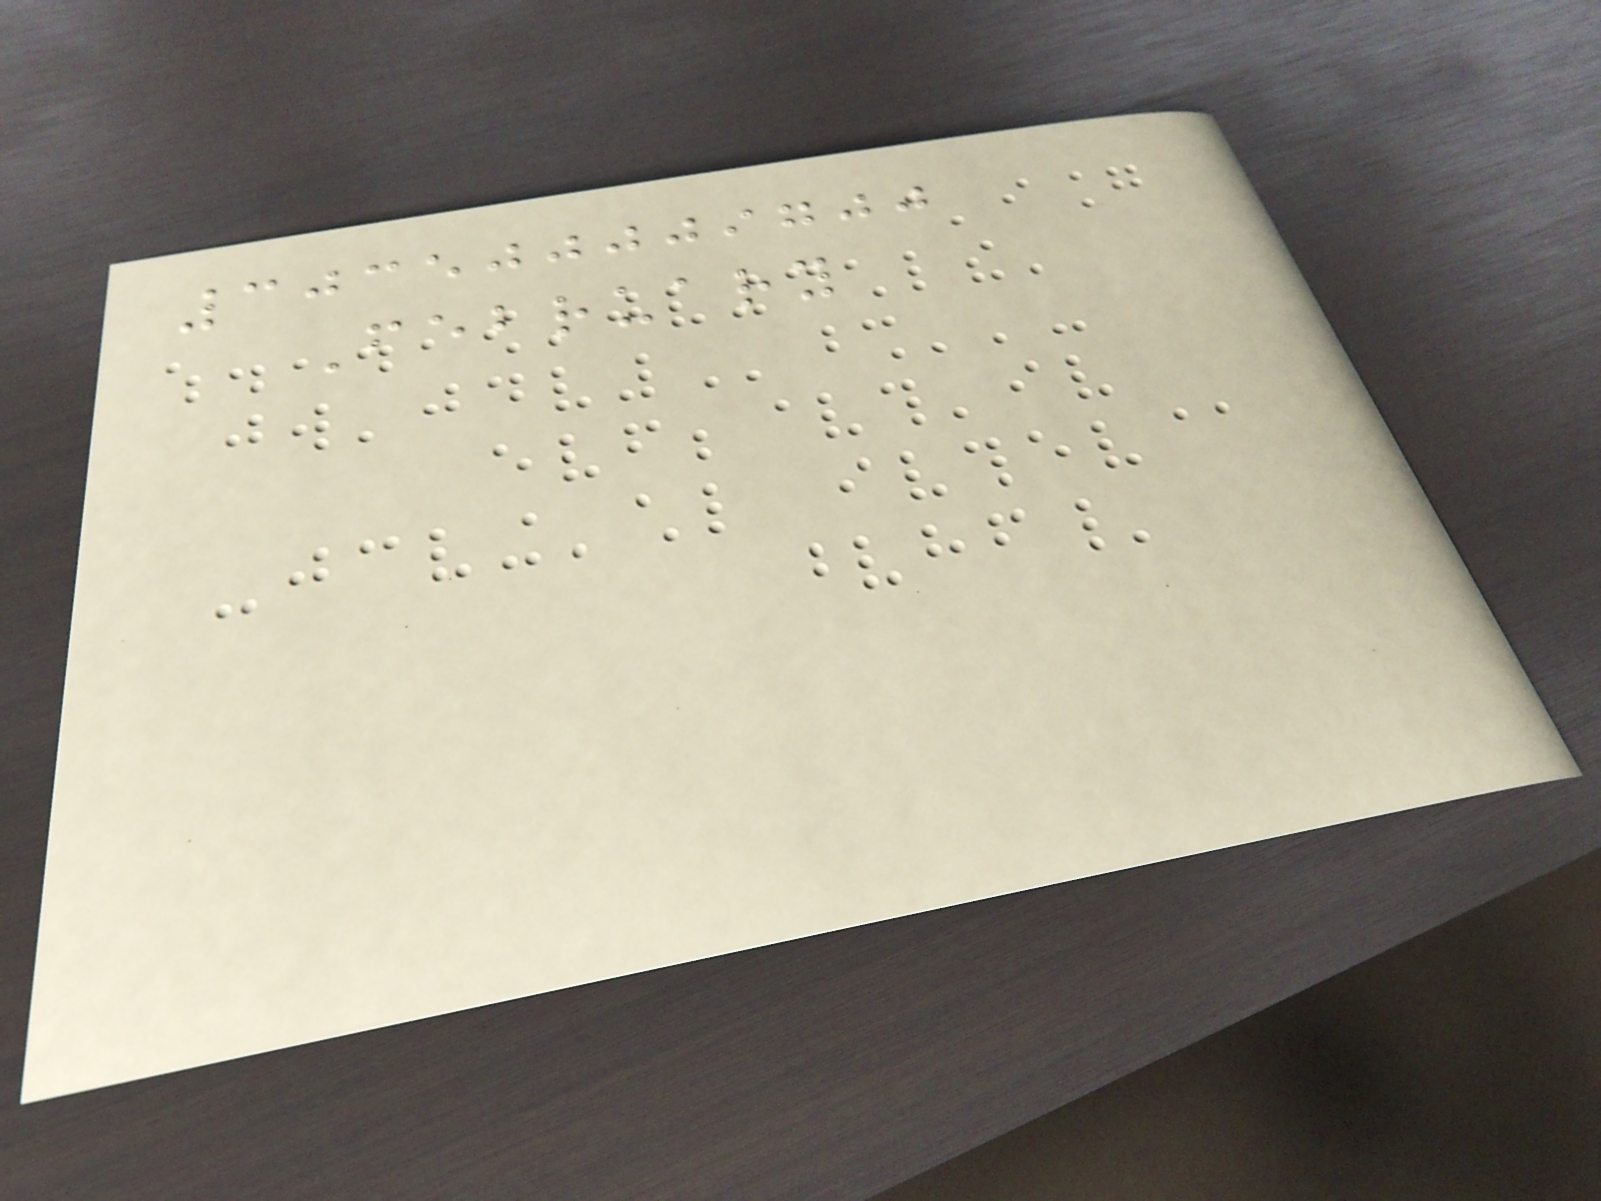303500009700
February
